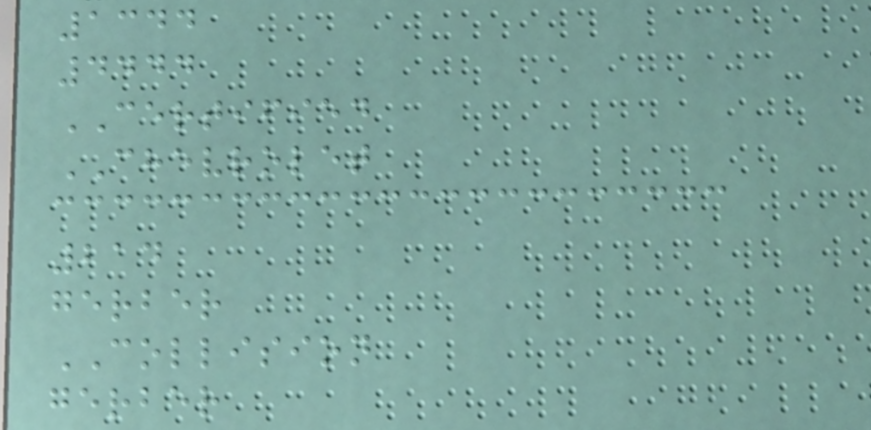1344
4444
CERTIFIED
CHEVROLET
214
gerber
COLLISION
gerber
